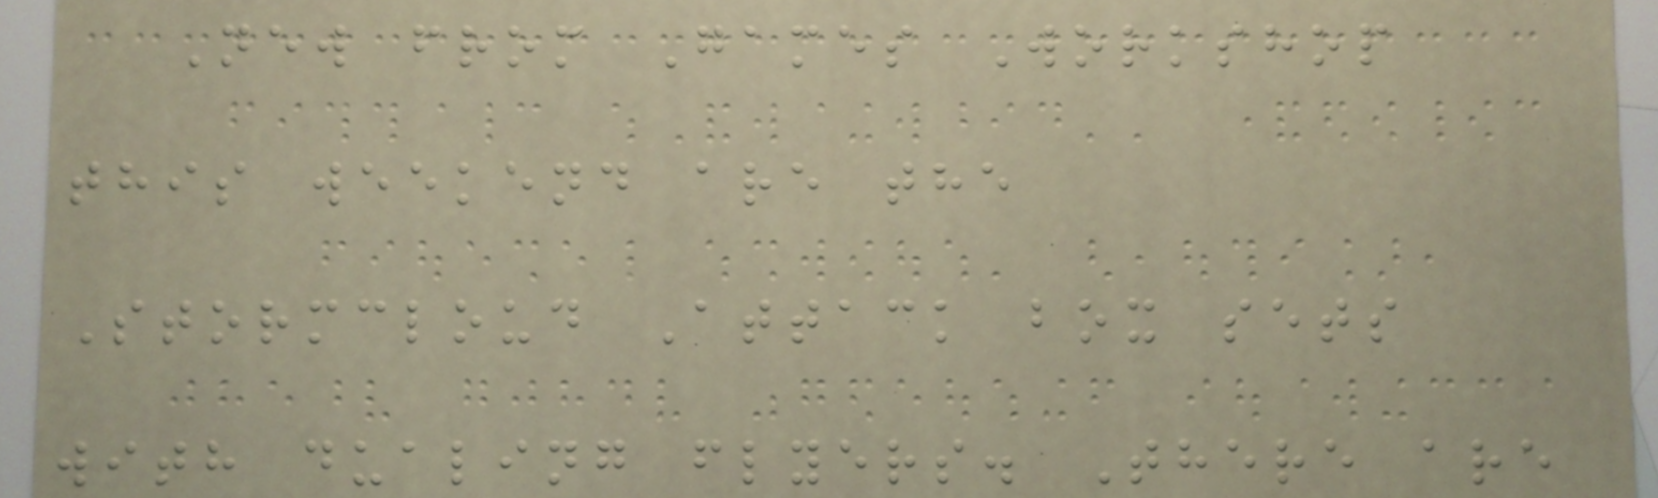New from Games Workshop
this weekend are the
Stormcloud Attack box sets
with dualing flyers. There are
